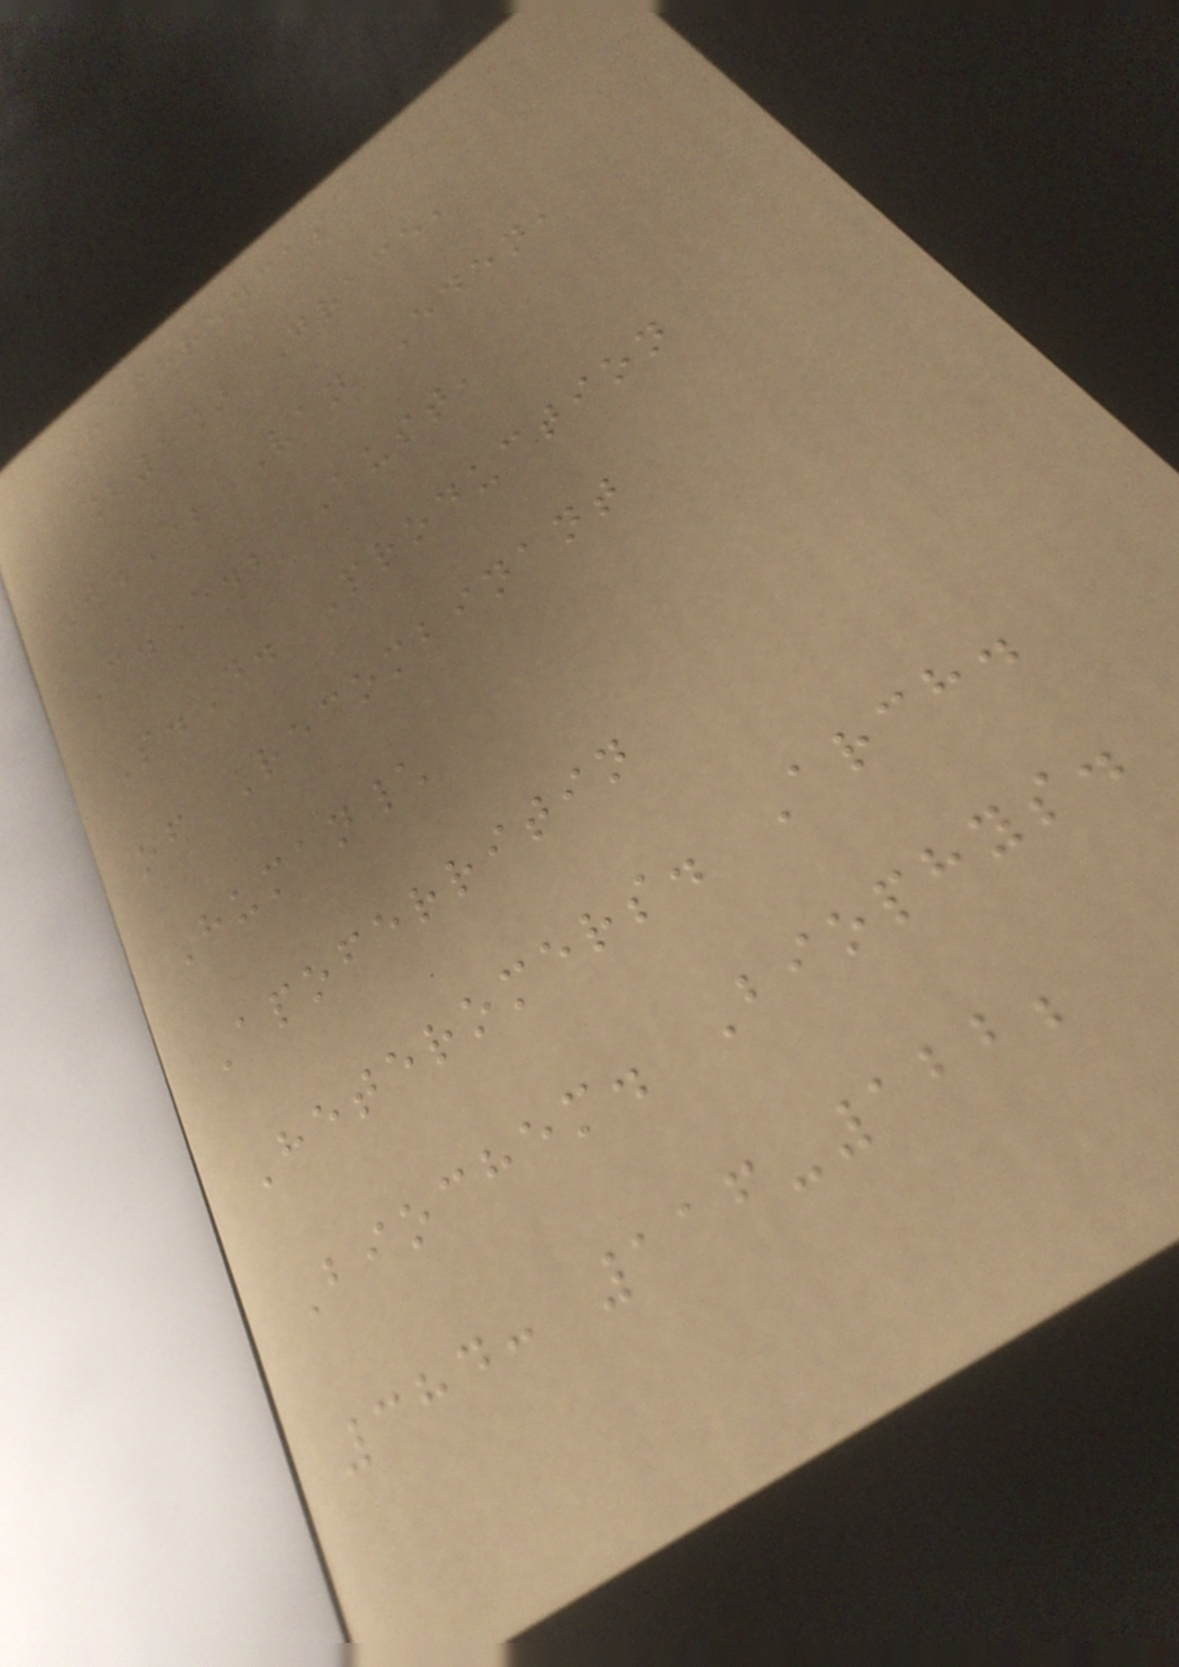References
[1] Grace,
J.E; Van Eden,
M.E.; Aust,
S.D. Production
of Recombinant
Human\
Apoferritin
Heteromers. Arch.
Biochem. Biophys.
384: 116-122;
